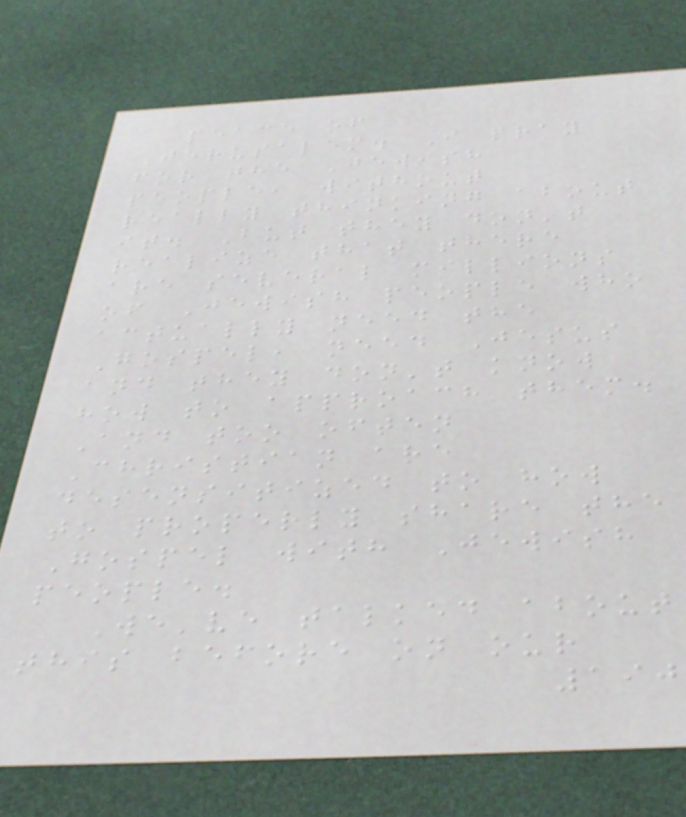peace of
Jerusalem. I pray
for the Jewish
people, without
really thinking about
it. But they don't
realize that there
are several millions
of Jewish people who
actually need the
Gospel, need Jesus
and they don't know
how to approach them.
And too often
Christian are
desensitized to how
to properly share the
Gospel with Jewish
people.
We've talked about
this before on our
190
